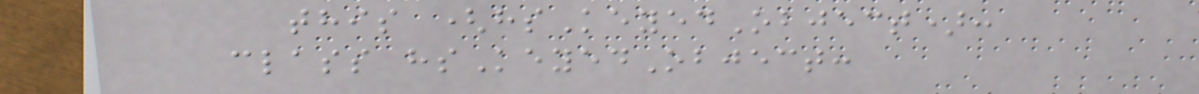this (hsKeyedObject):
class hsKeyedObject:
